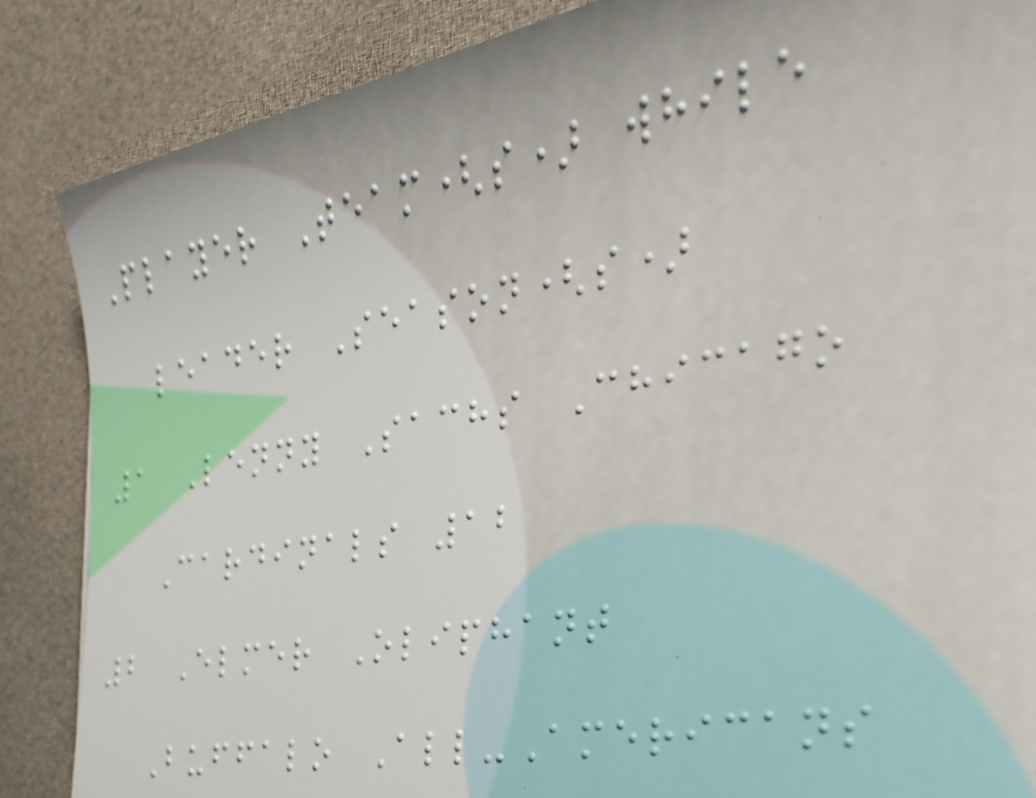Player Team(s) while
leader Season(s)
1 Lenny Sachs Chicago
Cardinals 12
2 Elmer Oliphant
Buffalo All-Americans
